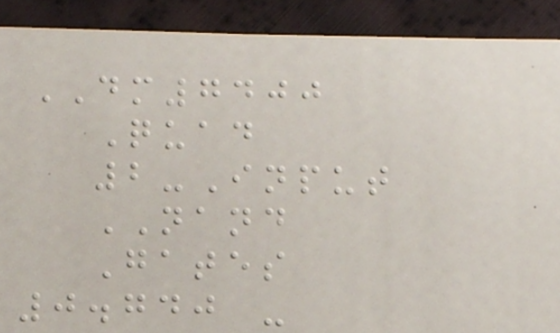DM7400
Quad
2-Input
NAND
Gates
0.740 -
